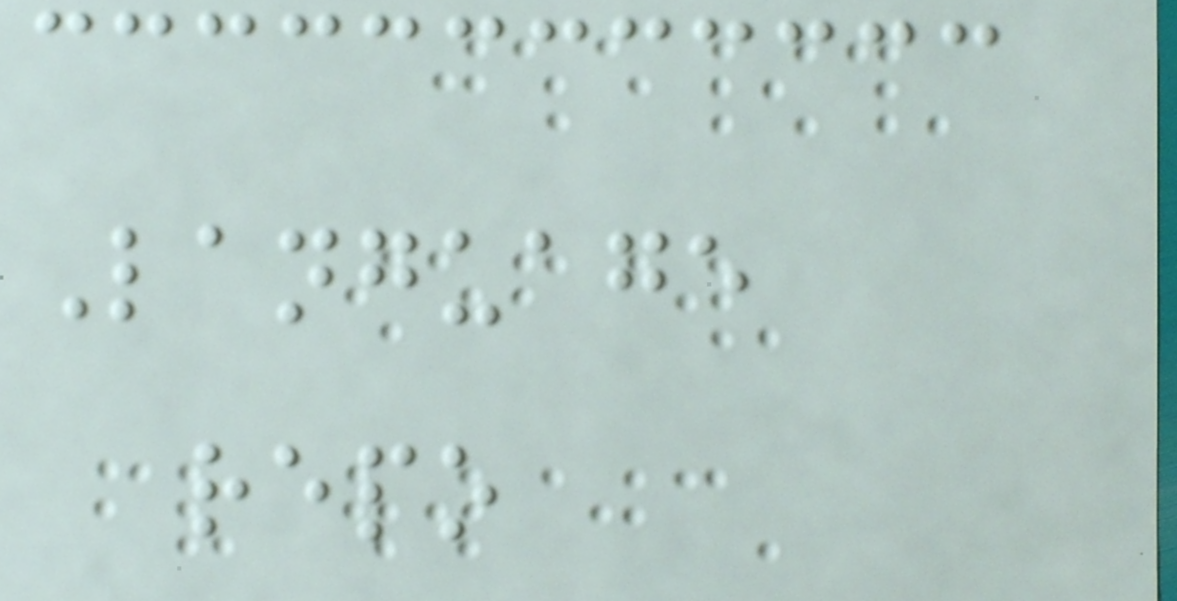Language
repo
